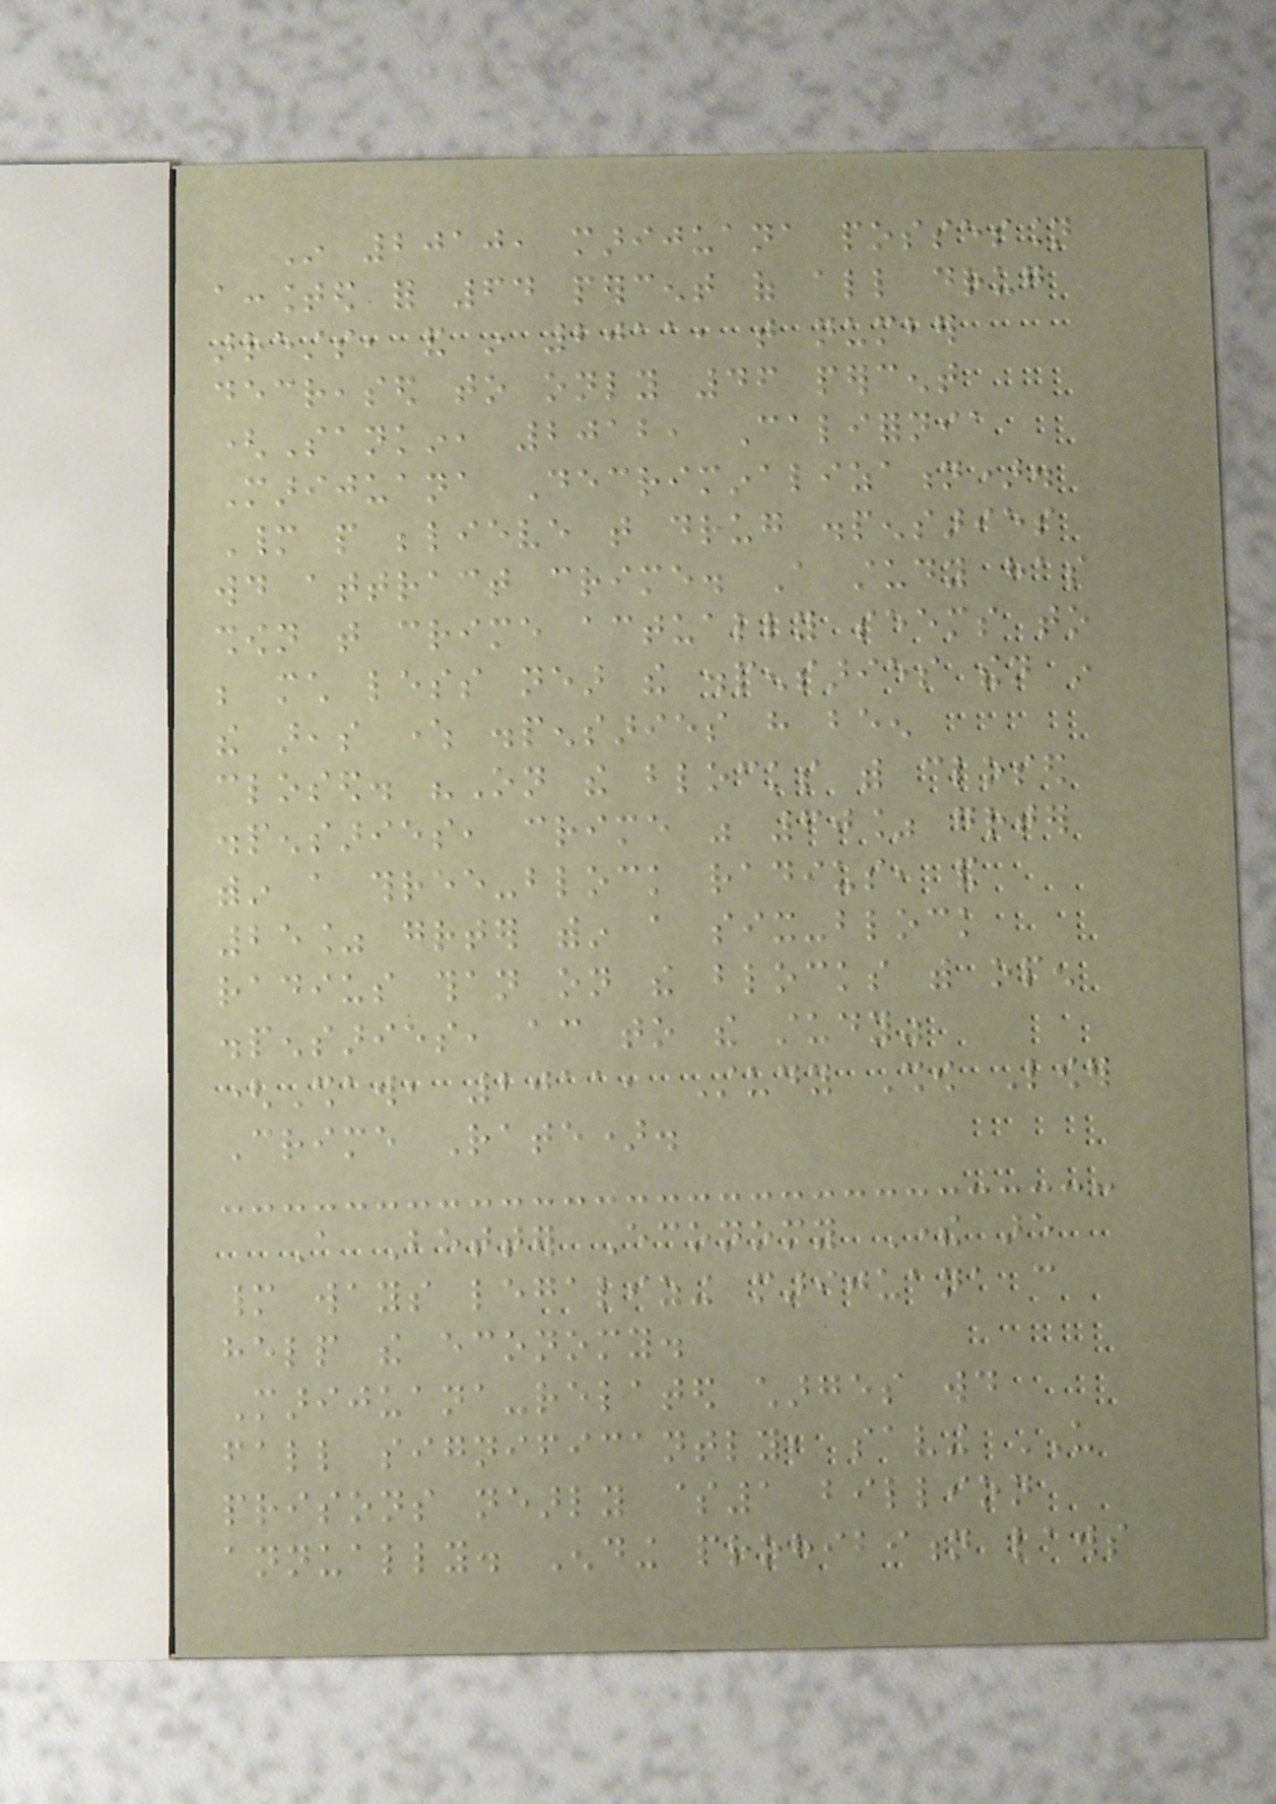In 2010, marijuana possession
accounted for 64 percent of all drug
arrests, and in 2011, that number
decreased to only 46 percent
(Sankin, 2012, California
Marijuana Decriminalization).
Many people believe that drug dispensaries
would attract crime. A study has
shown that crime actually seems to
be much less near the dispensaries then in
the areas where dispensaries have been
closed. "On the blocks with closed
dispensaries, crime was 60% greater
within a three-block radius, and
25% greater within a six-block
radius than on the blocks with open
dispensaries, according to the study"
(Shaw, 2011, Study Show Lower
Crime Rate).
A Better Economy There are
many ways legalizing marijuana can
help the economy.
Marijuana-related charges would
fall significantly, saving US
prisons nearly $1 billion
annually. Ending prohibition laws
